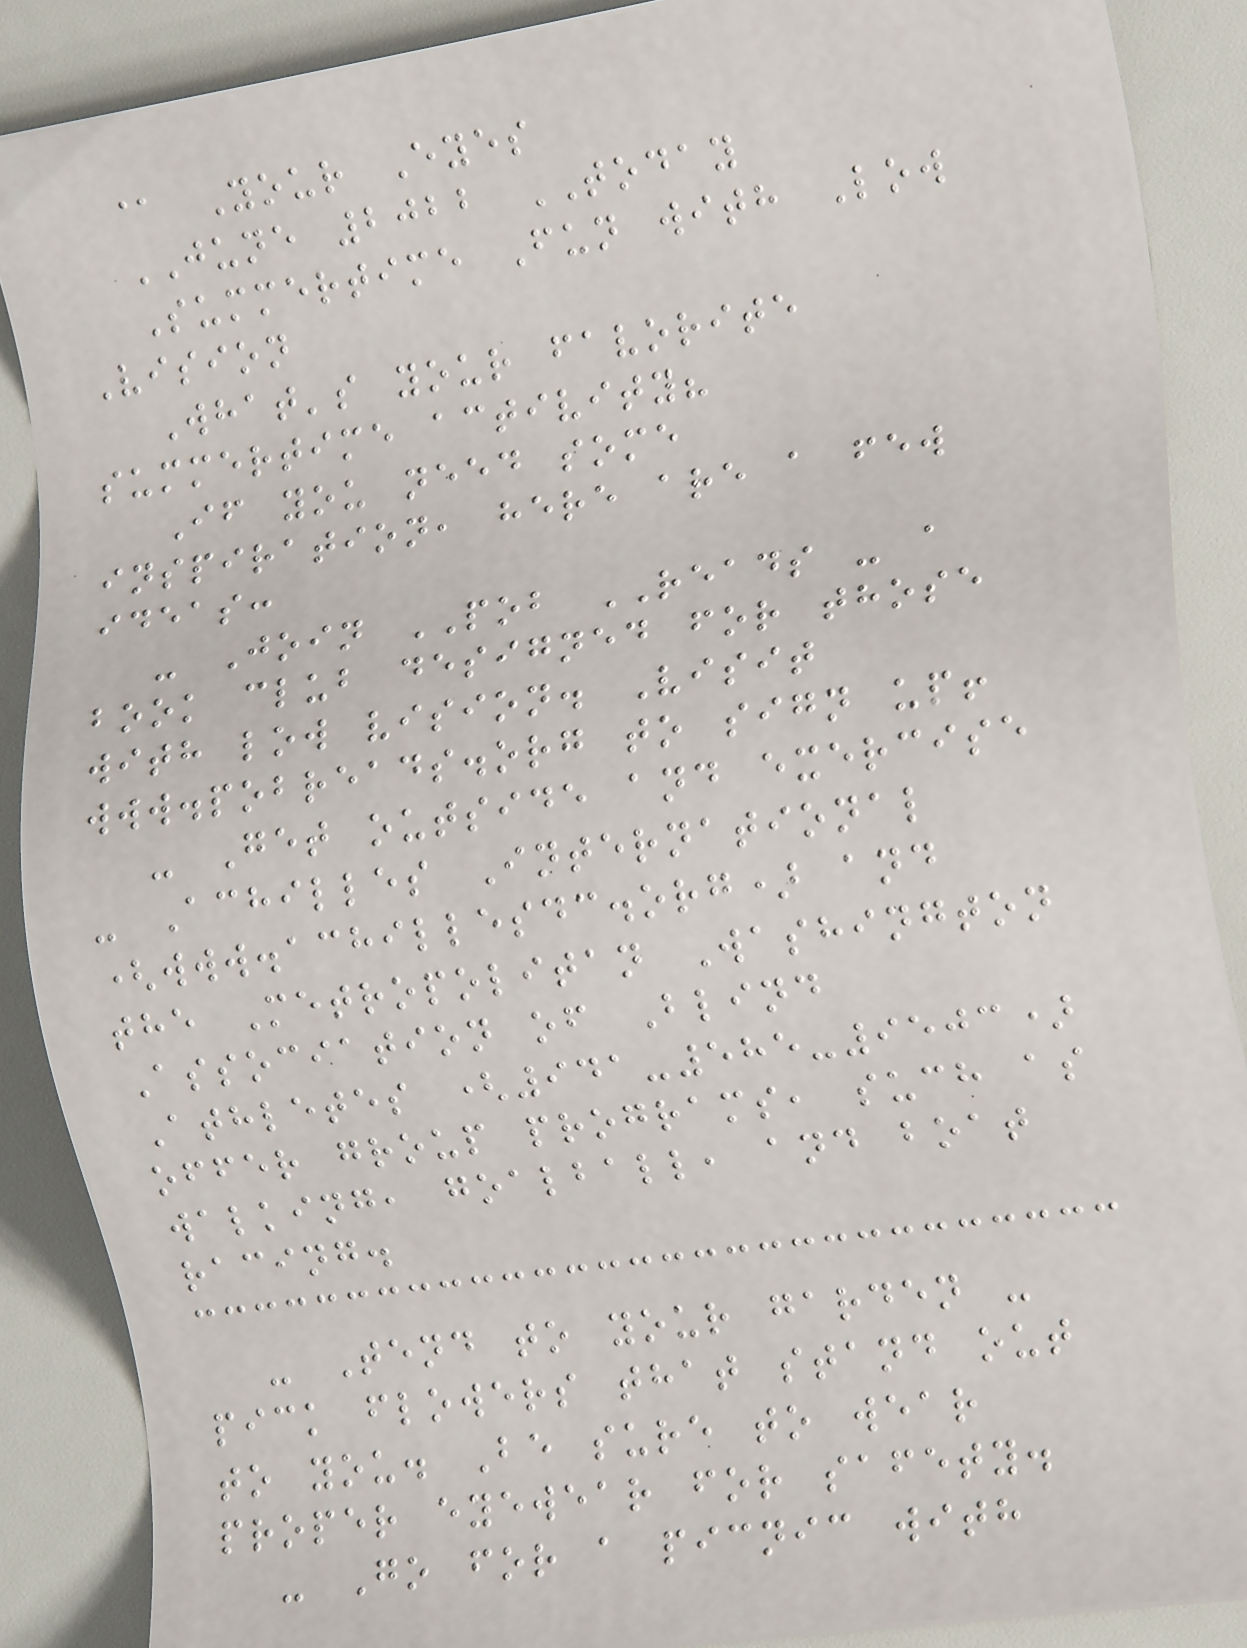@ Your Eyes
JUNE 2022 TODAY
Summertime Fun with Low
Vision
What's your favorite
summertime activity?
If you need some
inspiration, here are a few
ideas:
- Join POB READS - a
book club designed for those
with low vision. Visit
www.pobreads.org to sign up!
- Get outside and exercise
- Achilles International
(www.achillesdc.org) and
the Metropolitan Washington
Association of Blind
Athletes (941-585-9503)
offer group programs, such as
walking, goalball, and boat
racing.
- Tend to your garden -
pick flowers that stand out
to you. Be sure to wear
proper eyewear for safety.
- Go for a picnic with
